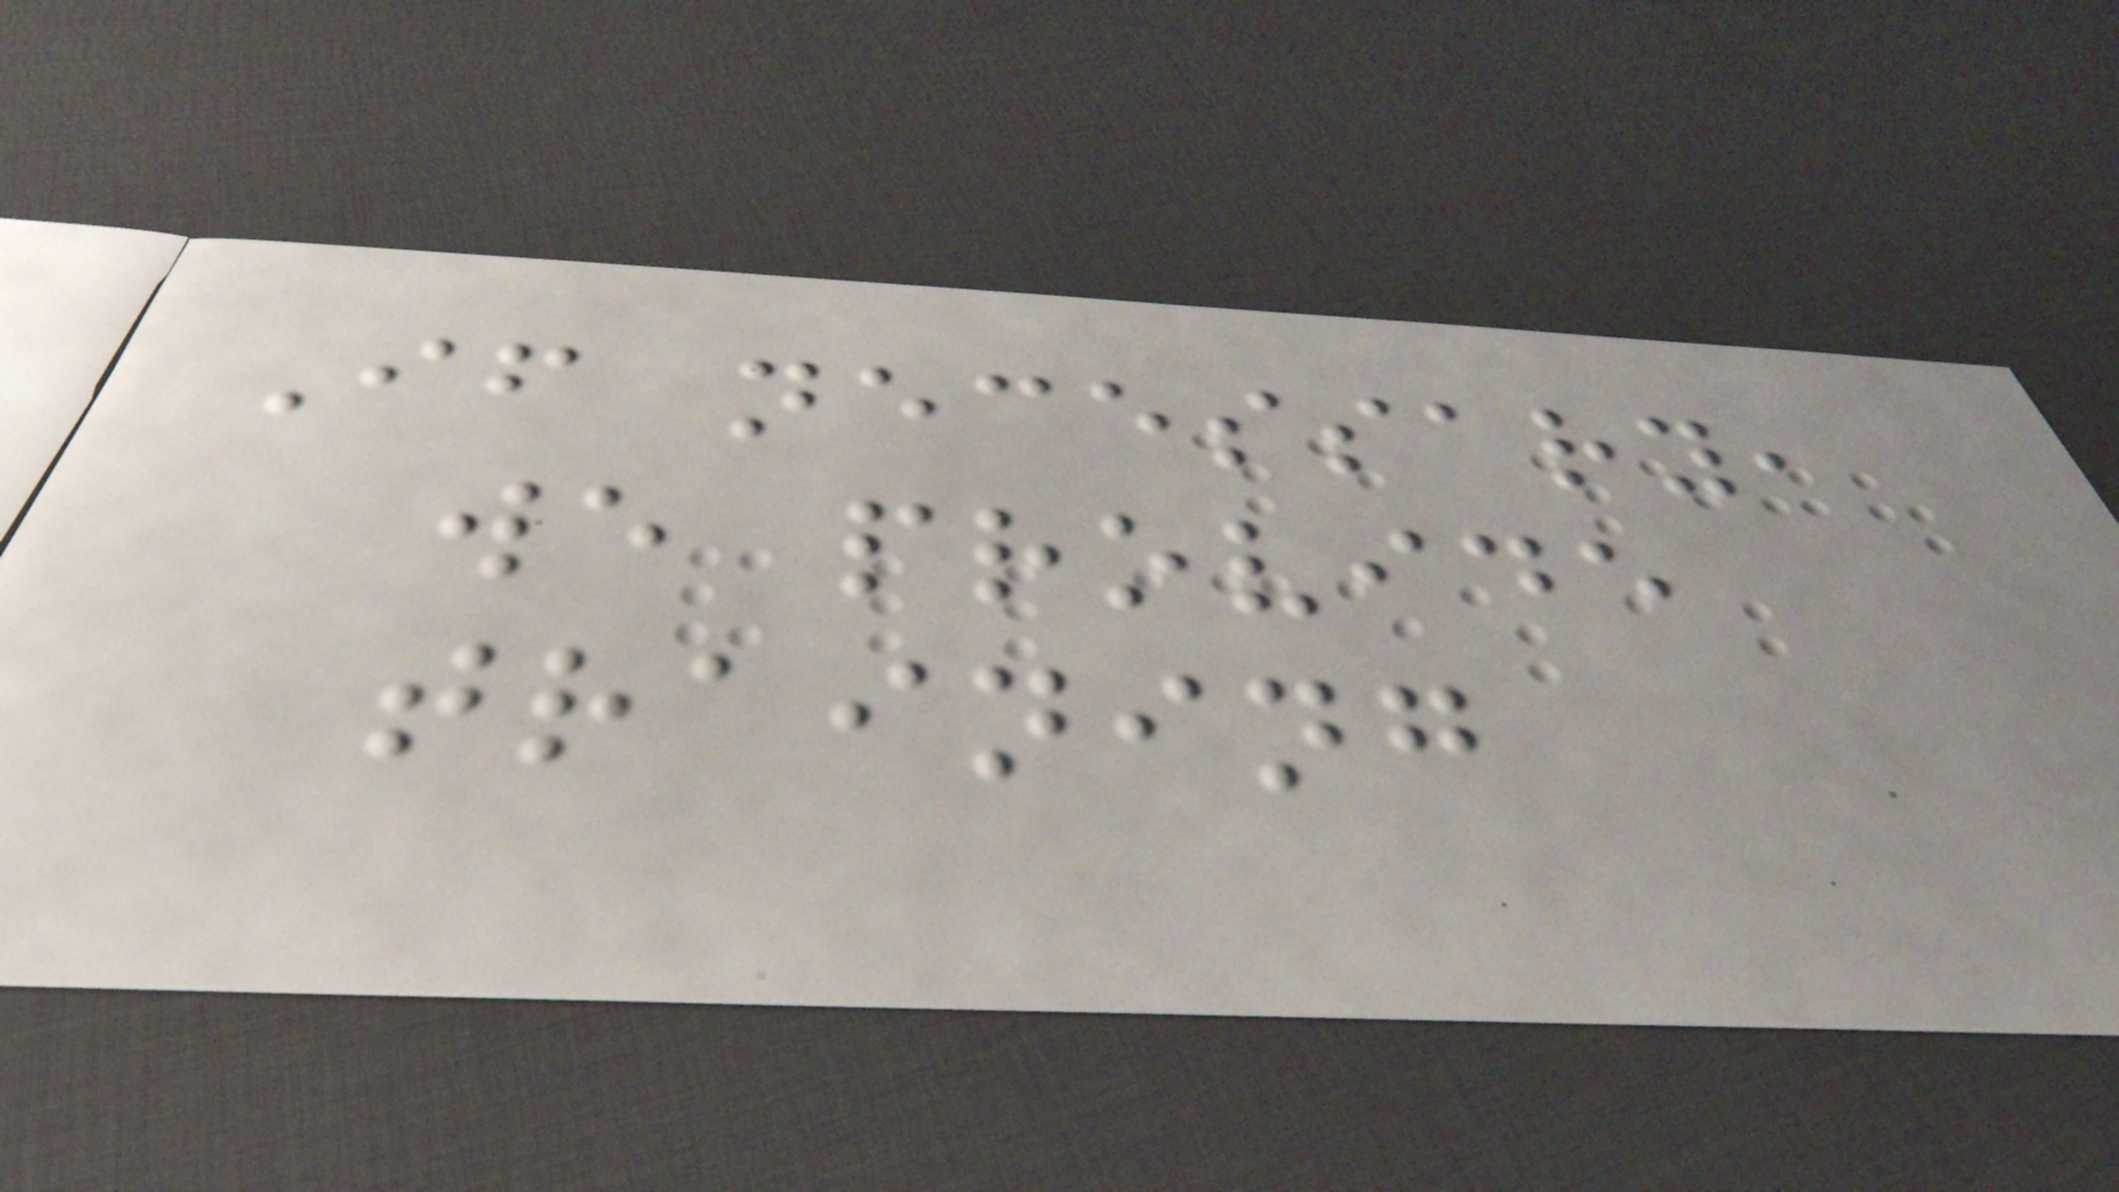If necessary,
we provide
training
